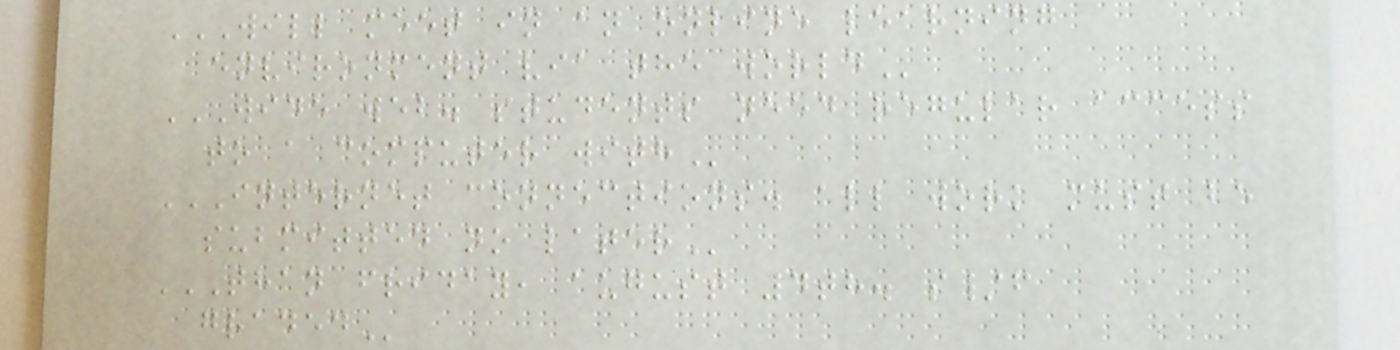WILL MEET IN AN ONLINE LEARNING
ENVIRONMENT VIA THE WORLD
WIDE WEB. STUDENTS NEED REGULAR ACCESS
TO A COMPUTER WITH
INTERNET CONNECTIONS. ALL WORK MUST BE
SUBMITTED NO LATER
THAN FRIDAY, AUGUST 4TH. S/F
GRADED
